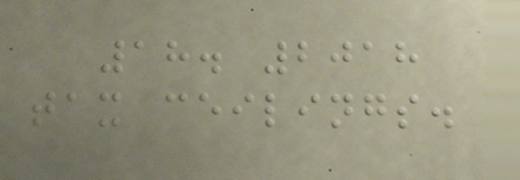18. 2018
tax ceilings.
